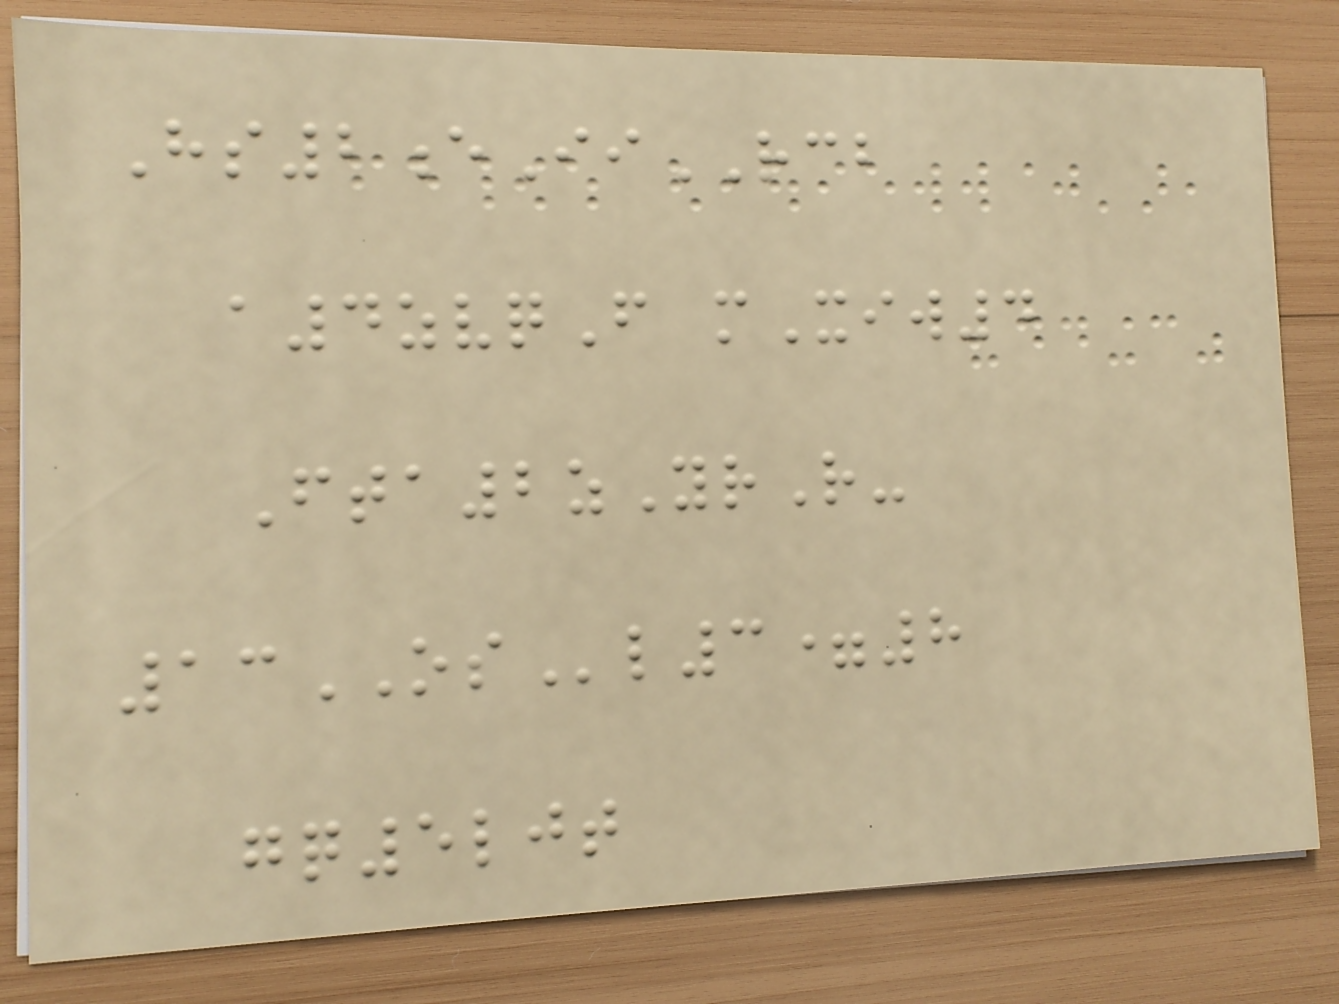Hs2eIiRCB
a4zvqF mXiw4
Fta2zYrR-
13OSl3=8
gq5ljt
